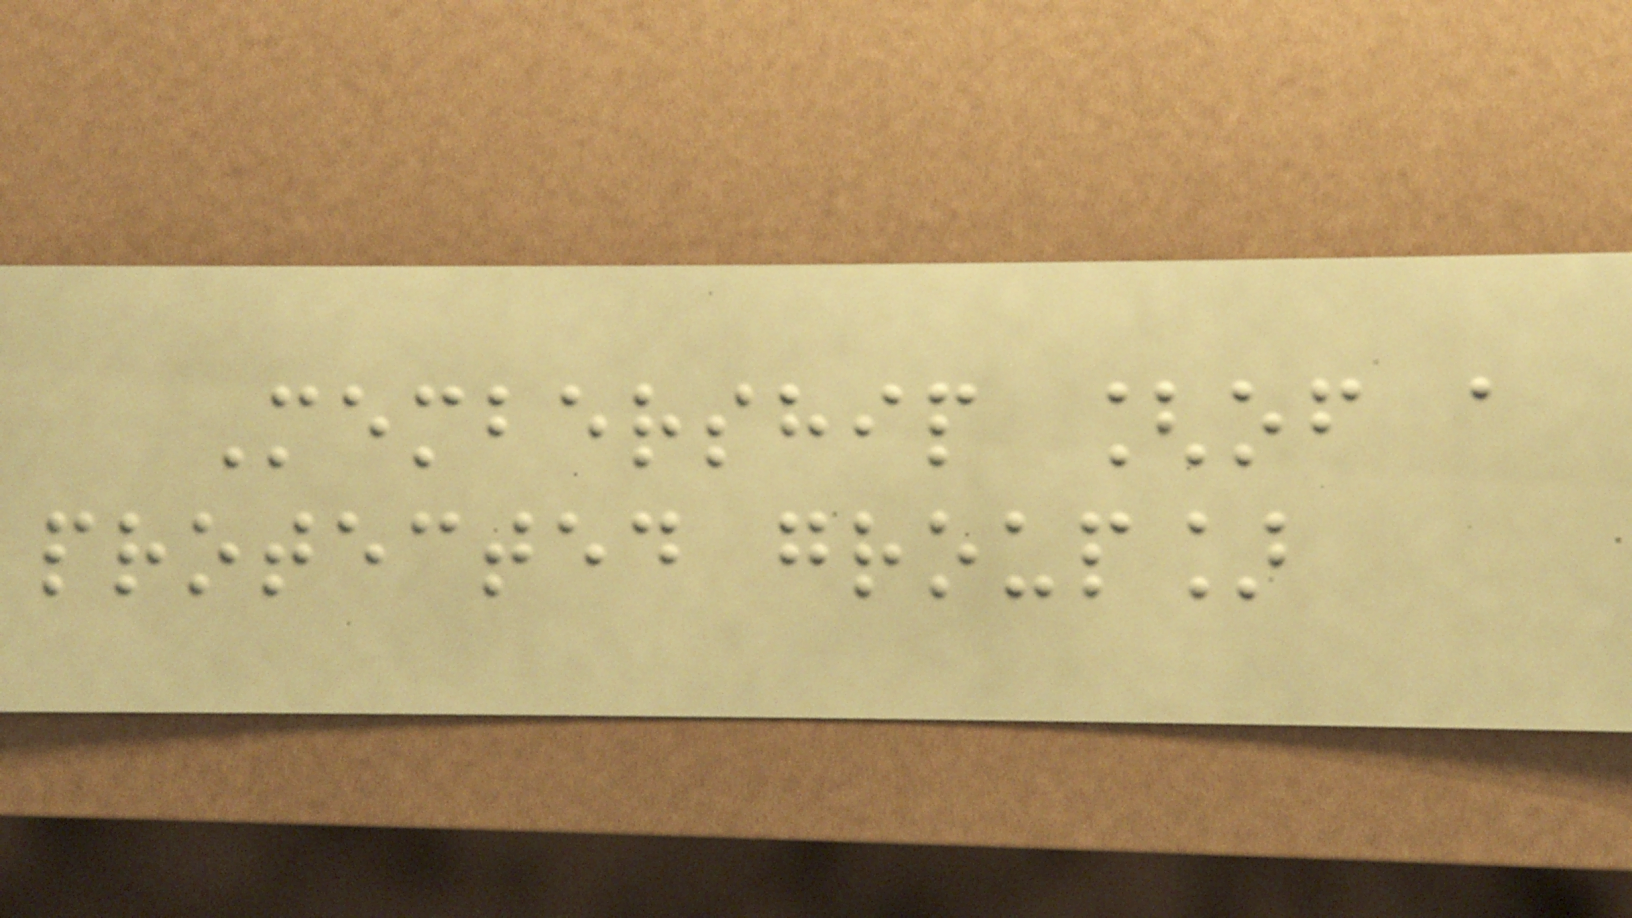Membership [of a
protected group]
